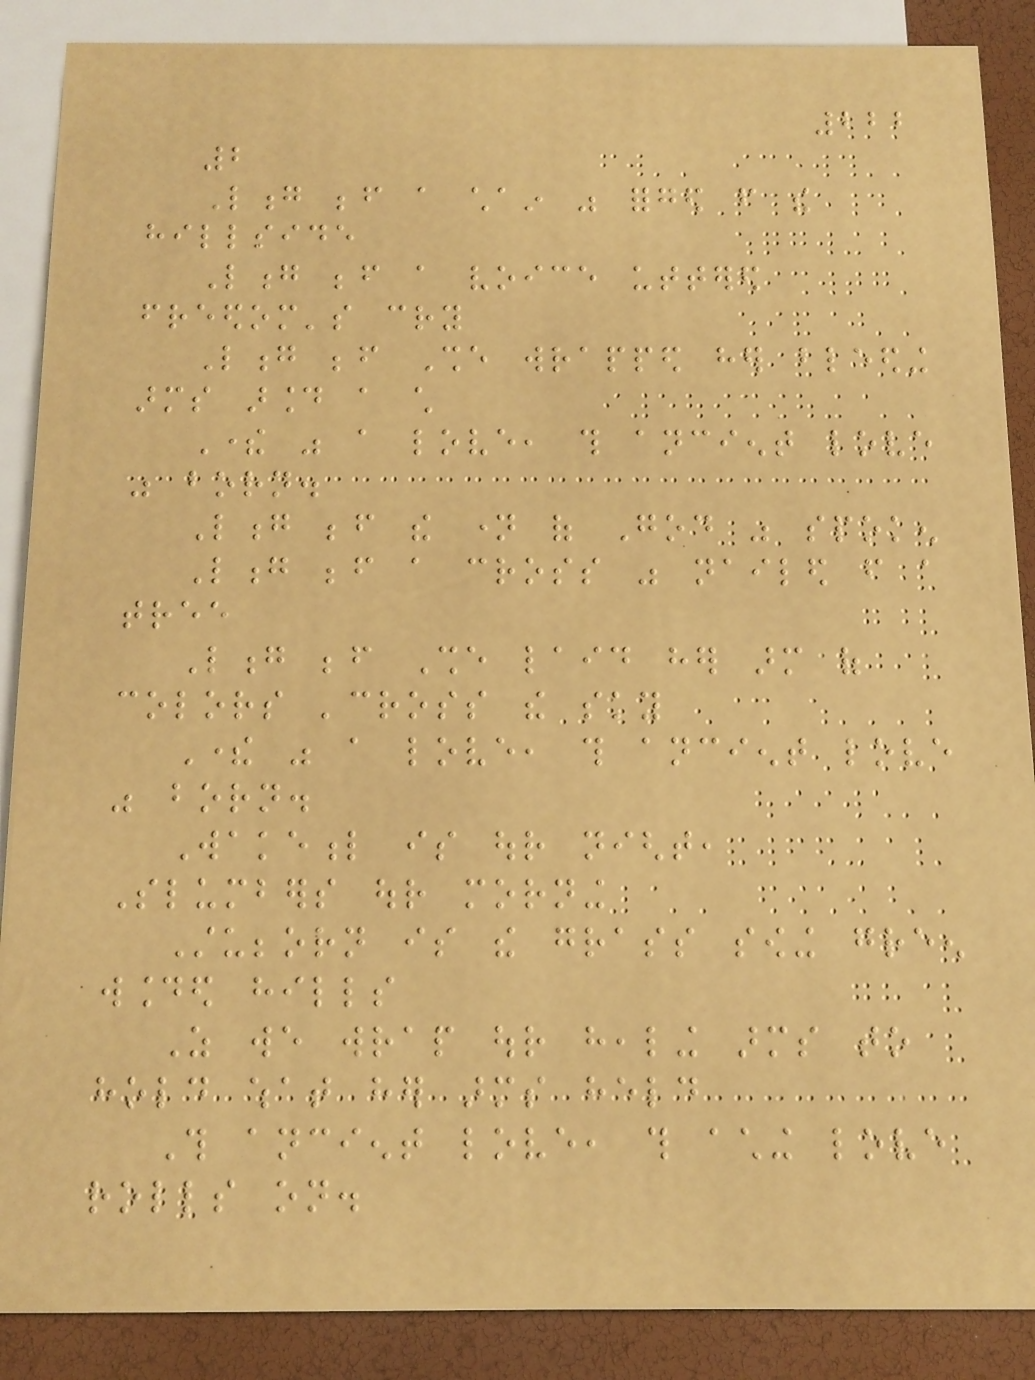222
2
Long before a chain was forged from the
hillside
Long before a voice uttered
freedom's cry
Long before She wrapped her bleeding
arms around a child
There was a love, this ancient love
was born.
Long before the name of God was spoken
Long before a cross was nailed from a
tree
Long before She laid her arm of
colors 'cross the sky
There was a love, this ancient love
was born.
Wakeful is our night,
Slumbers our morning
Stubborn is the grass sowing green
wounded hills
As we wrap our healing arms to
hold what her arms held
This ancient love, this aching love
rolls on.
